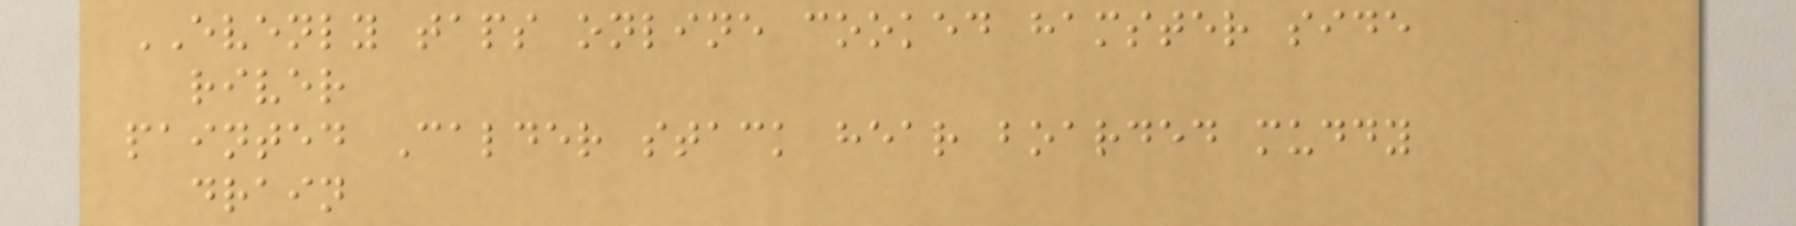EVENLY taps online cooked hamster side
river
painted Calder stack hear boarded muddy
drain
